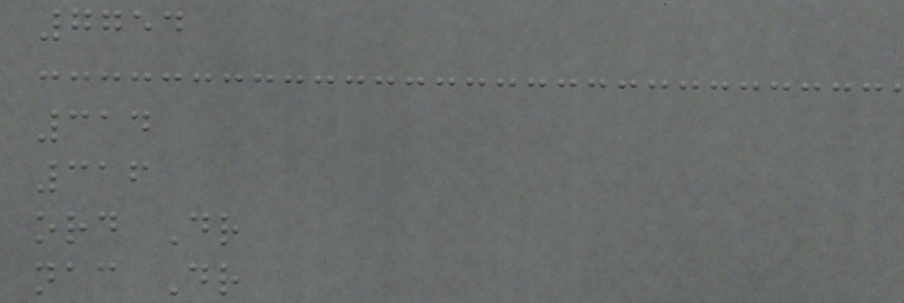7754
314
316
ord Dr
nac Dr
